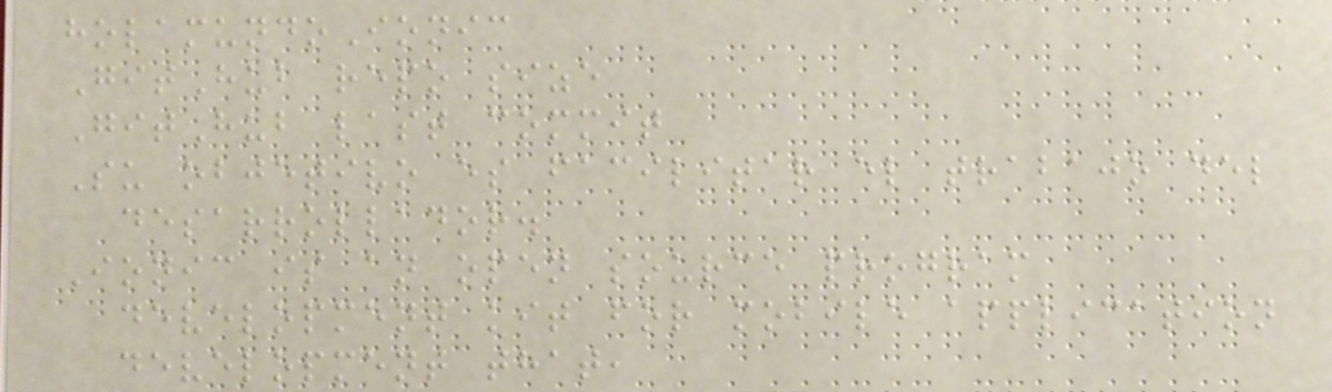holamundoIonic
GitHub repo size
GitHub last commit
Su objetivo es facilitar el trabajo del
desarrollador.
Ionic is an open source program
development kit for mobile application
development that,
